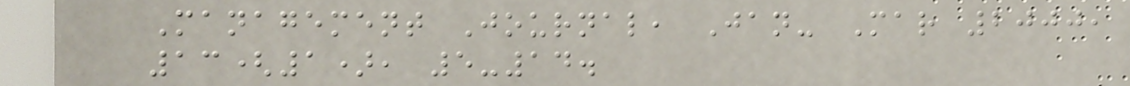Management Journal, Jan- Mar 2000,
13(1), 5-14.
